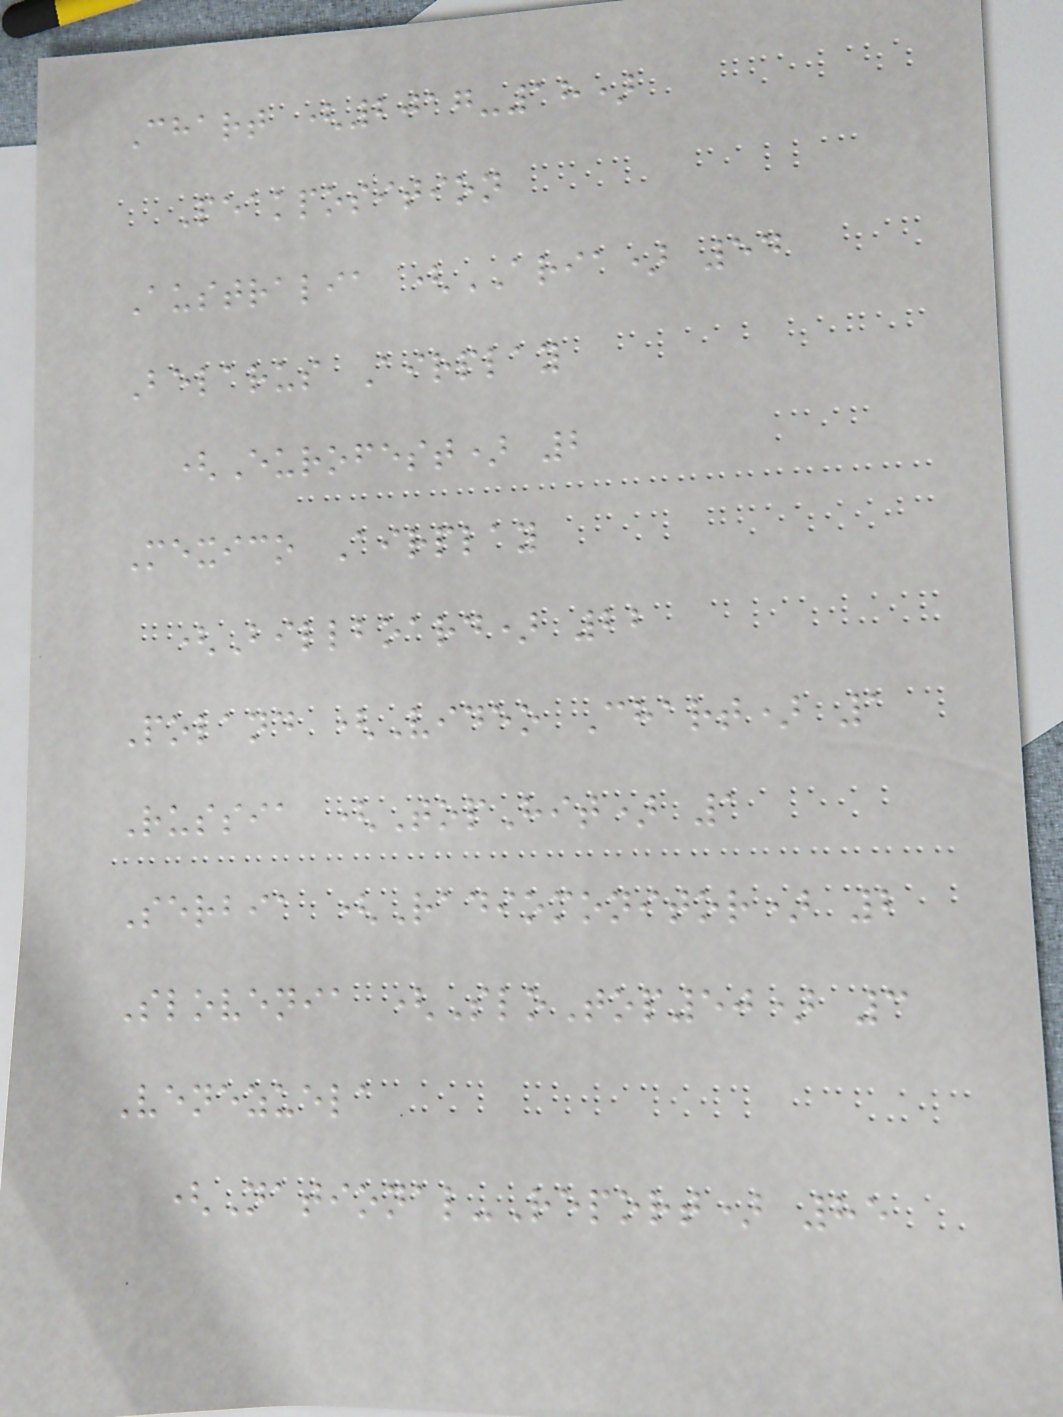Chart (2017-18)
Peakposition
Australia (ARIA) 54
Belarus Airplay
(Eurofest) 2
Mexico Airplay
(Billboard) 22
Poland (Video Chart) 1
Russia (TopHit) 1
Serbia (Radiomonitor) 2
Slovenia (SloTop50) 3
Venezuela
(National-Report) 85
